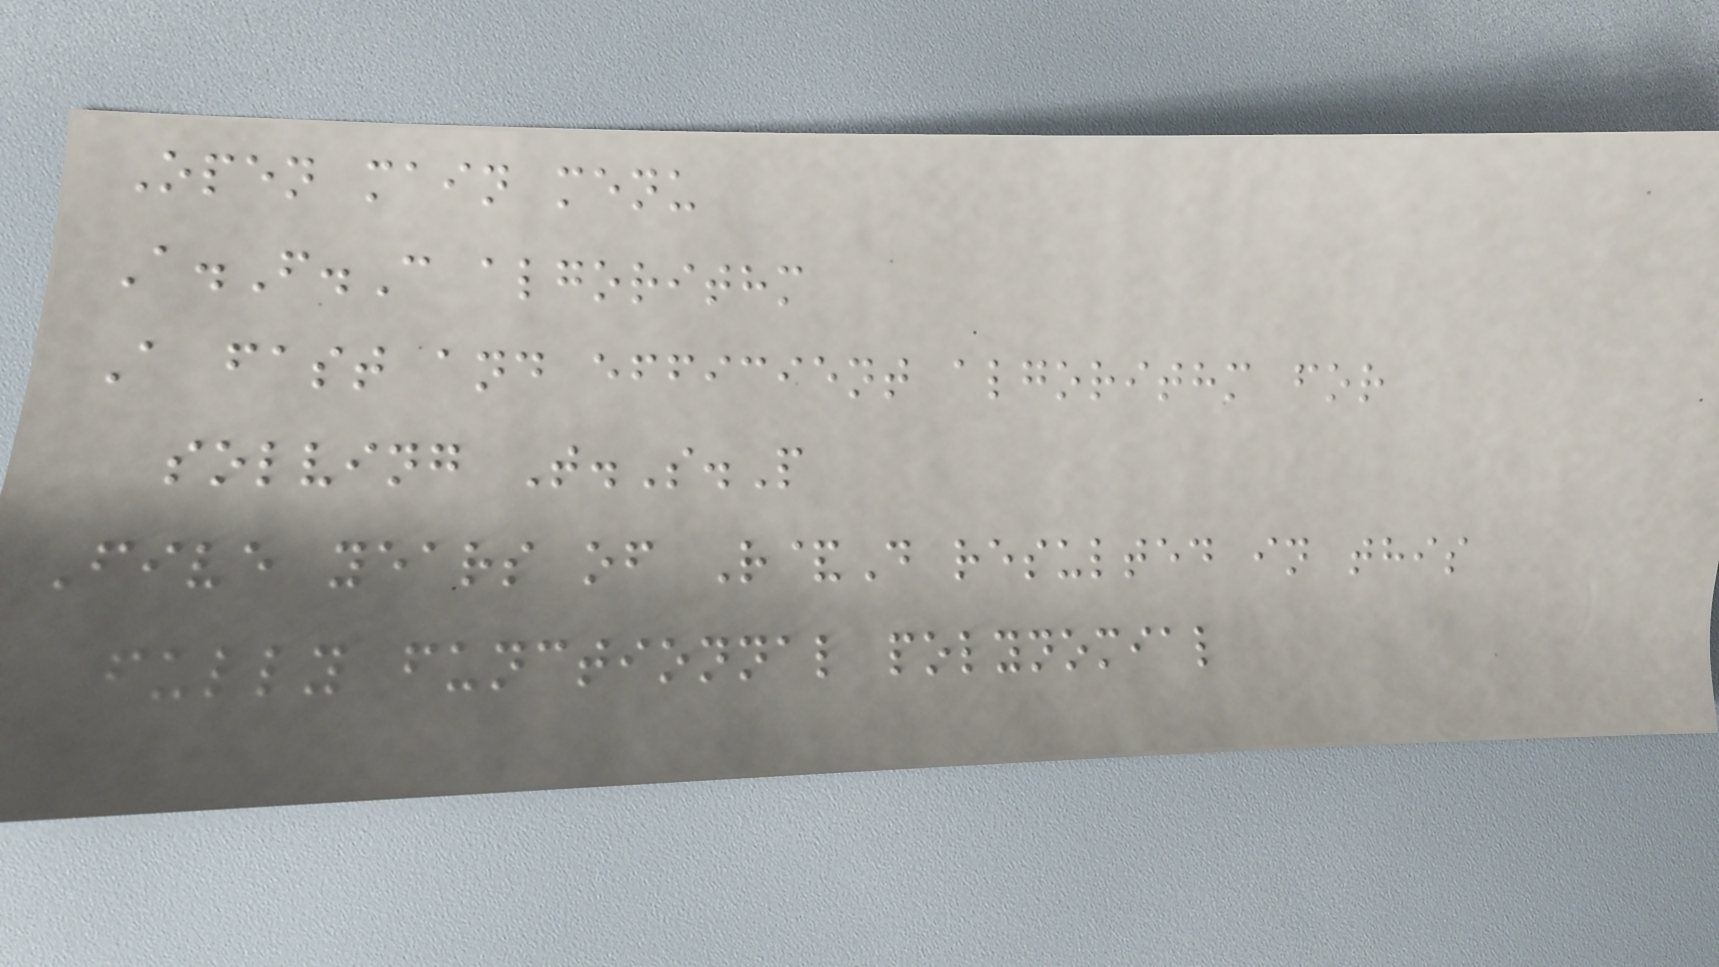Open main menu
A.F.C algorithm
A fast and efficient algorithm for
solving T.S.P
Five years of R&D resulted in this
fully functionnal polynomial
